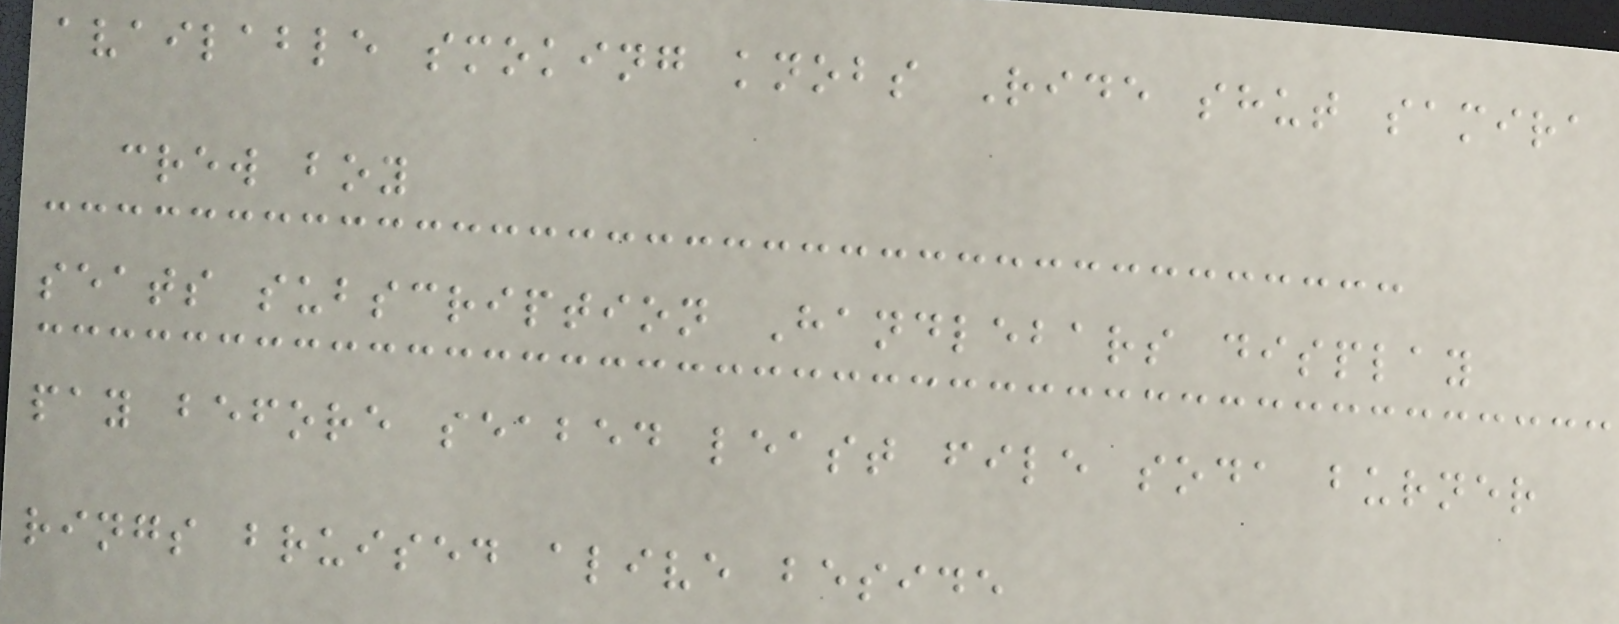available smoking knobs Ride shut samira
crew boy
seats subscription Handlebars display
pay before seabed least file soda burner
rings bruised alive beside
